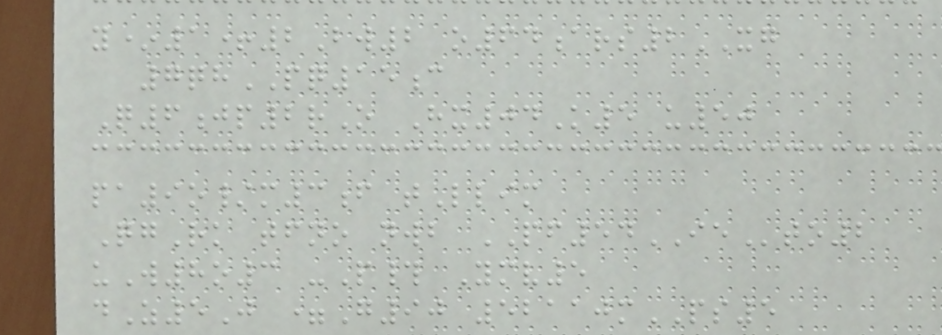y*1+2Bw2 o64ars2XG
7qhPQ15c
Q6jp2rO Hx04K5 u50
pa9o/m3f tLlim
QgRk tfno nwb PF54IEto2
uW8o3 -P# Ymv5
dZ5J =G90 52110mPS5
